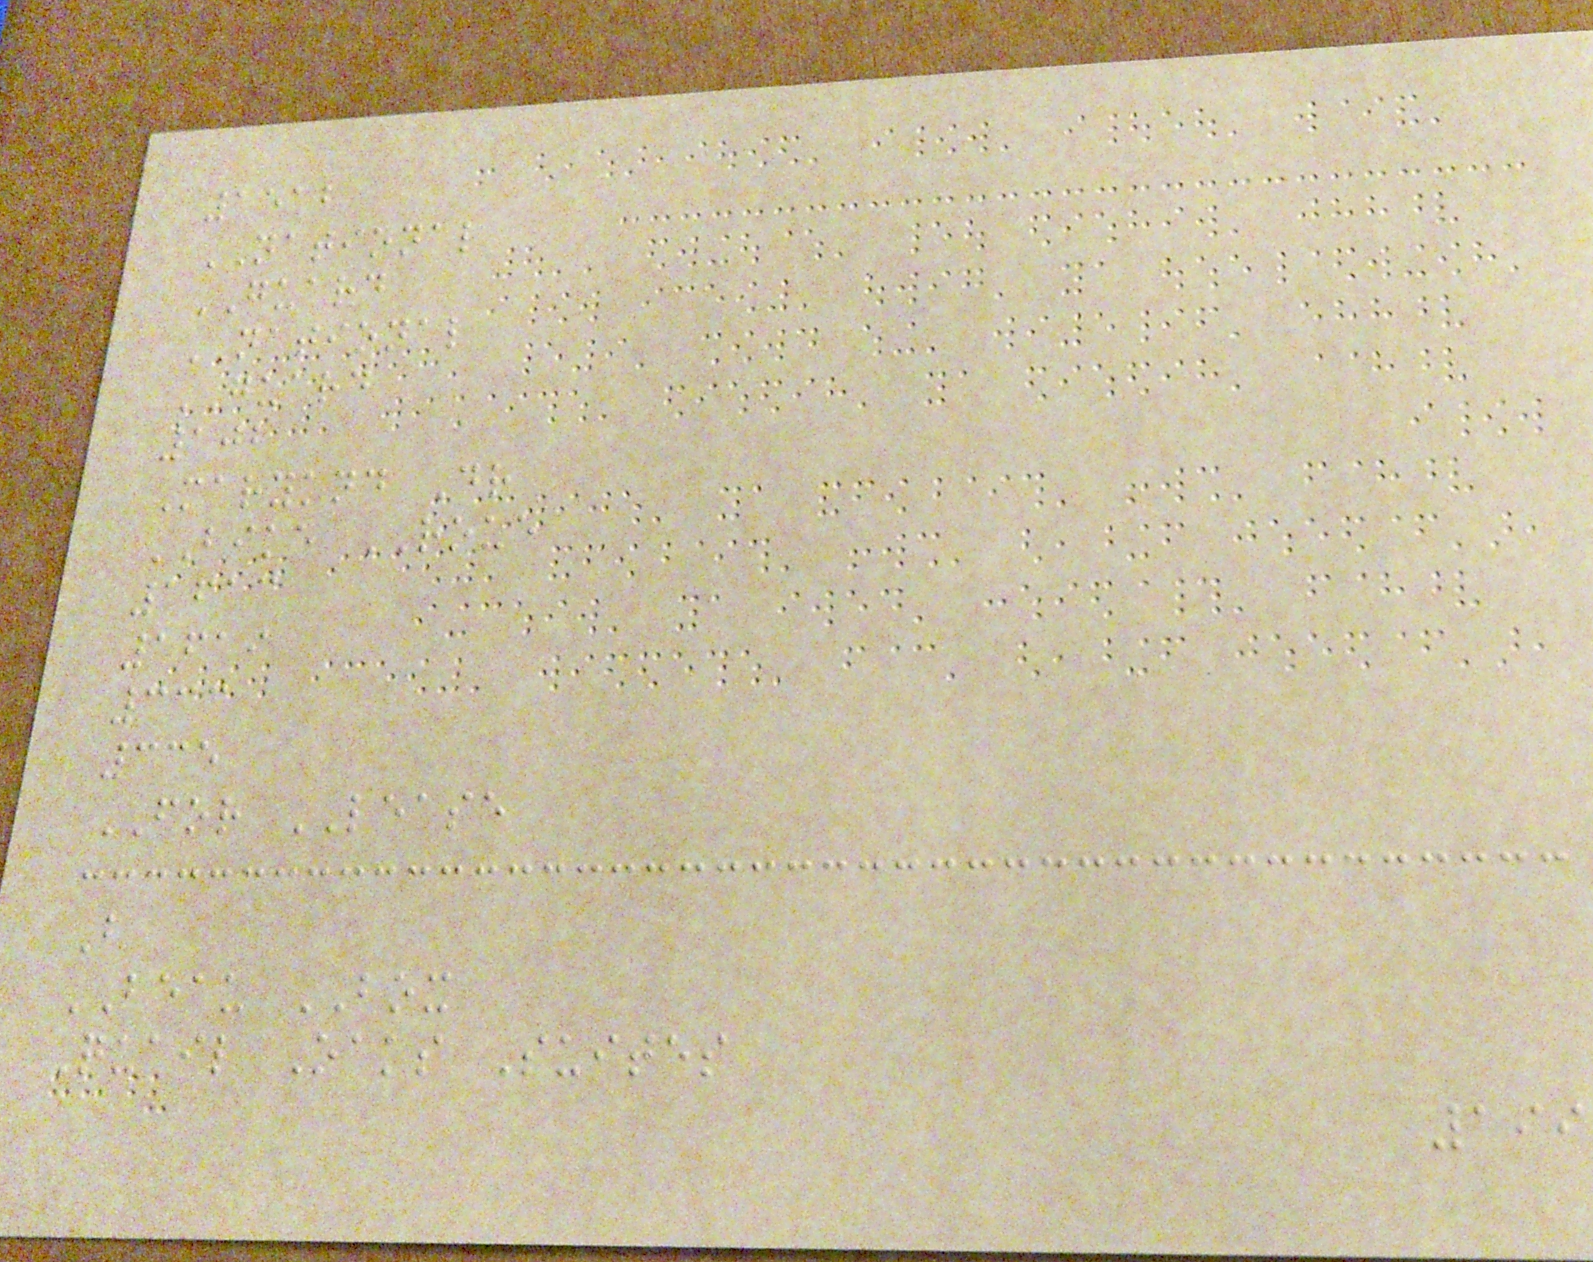1512
NATIONAL
GUARD
NATIONAL
GUARD
102
Maryknd Dr
BIKE ROUE
1613
1619
333
335
FOR LEASE
B
BEAU BOX
Quail Oaks Suites
199
